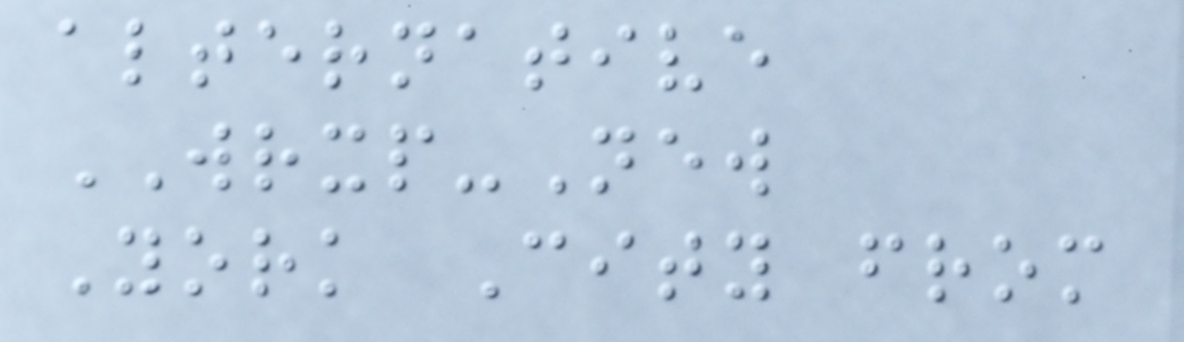alternative
WRXP-New
York City from
